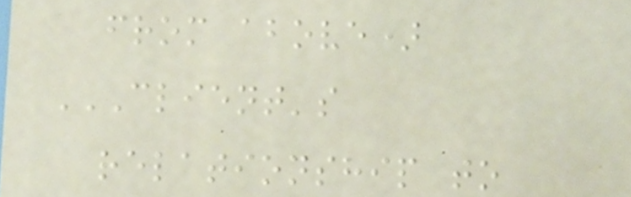from above)
CLIENT'S
RELATIONSHIP TO
